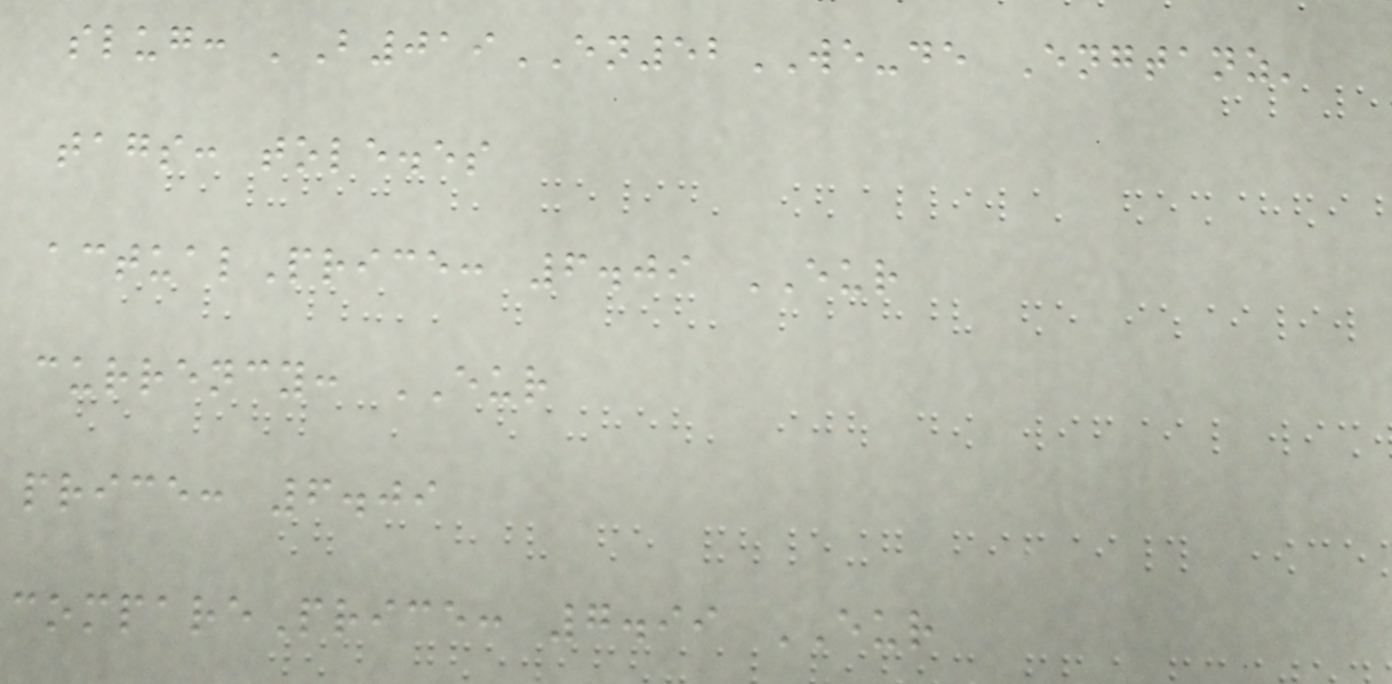slug: 'B019EN52WE-de Engtanz'
tags: tole.es
actualPrice: 6.09 EUR
currency: EUR
price: 6.09
comparePrice: 7.99 EUR
